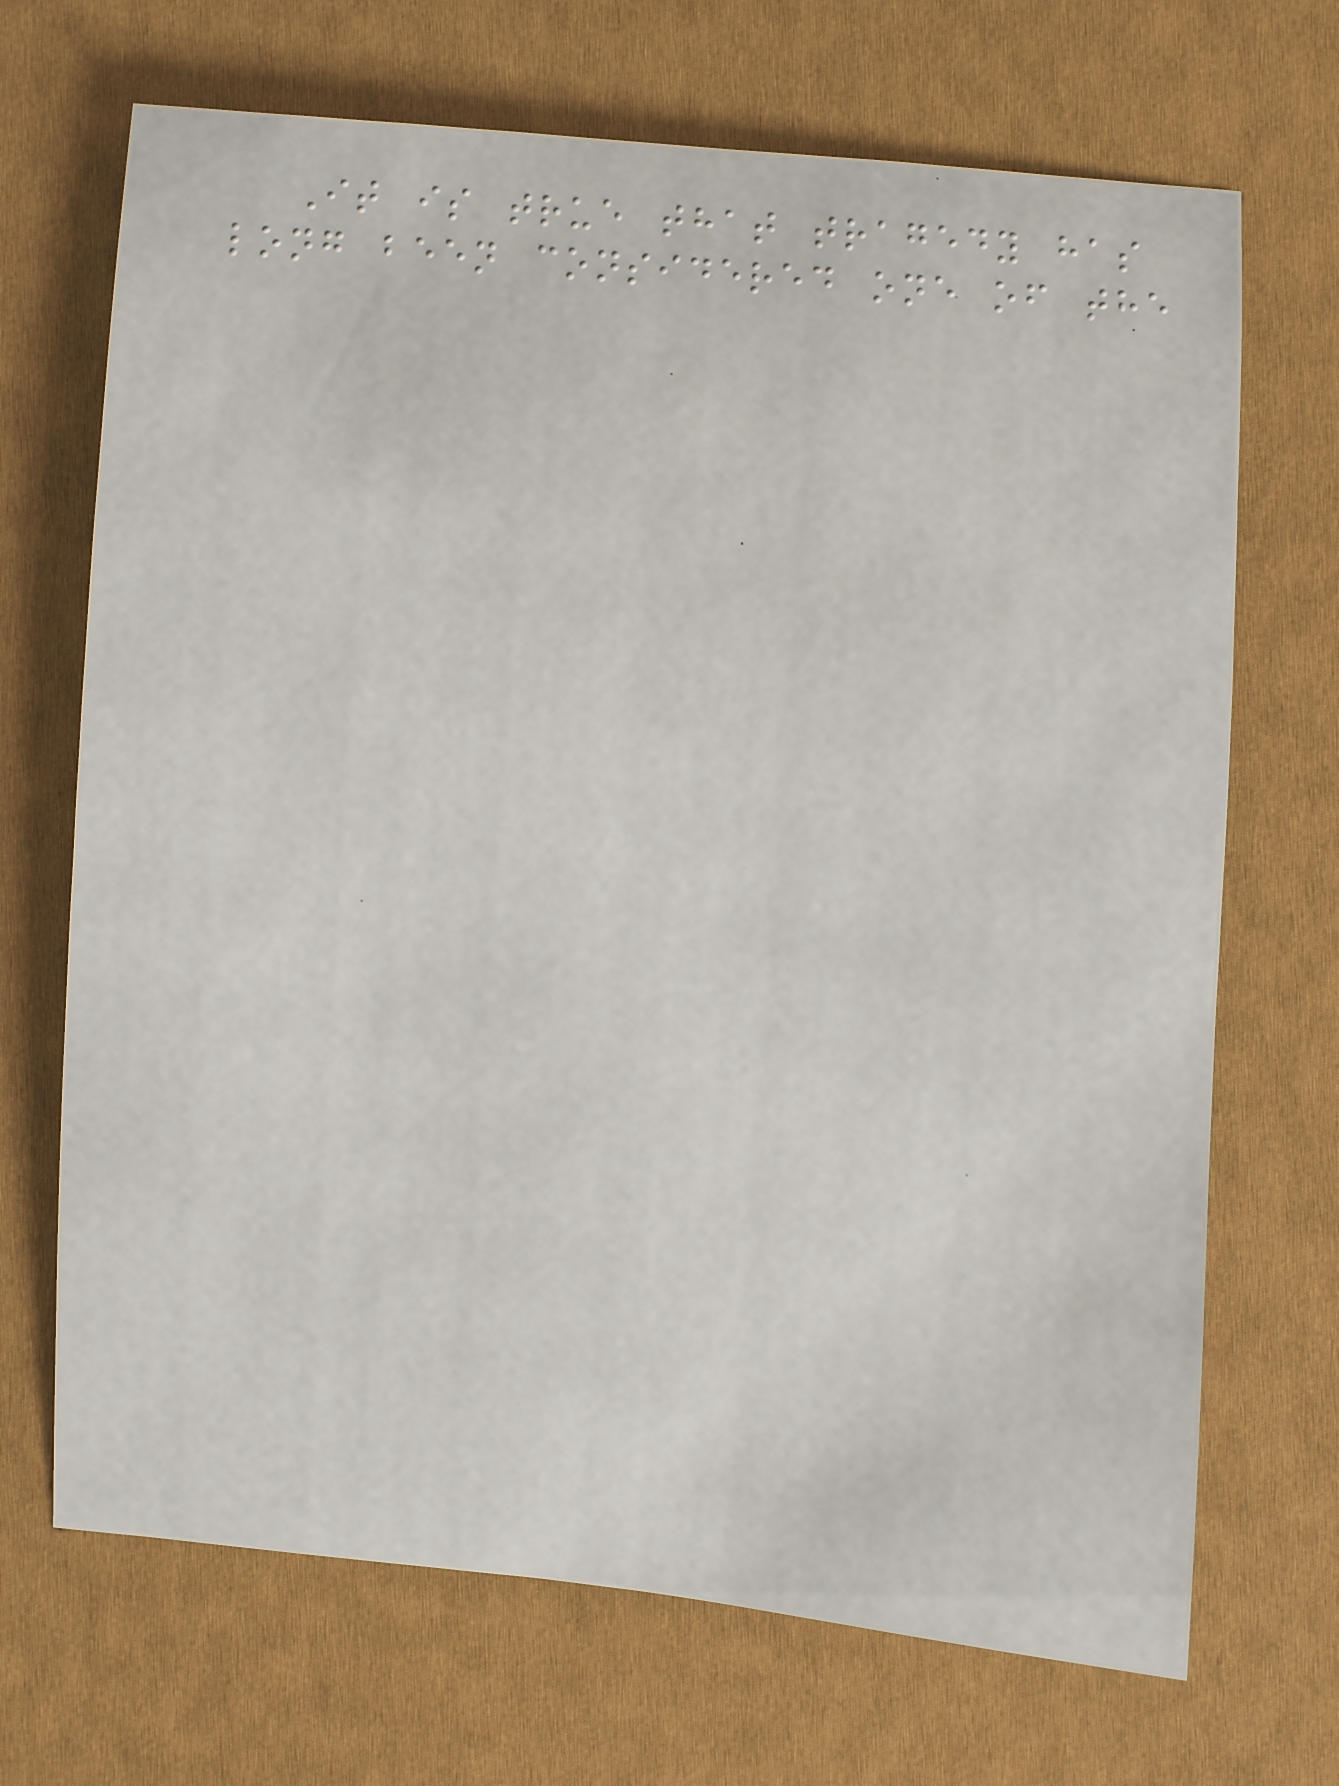It is true that tragedy has
long been considered one of the
